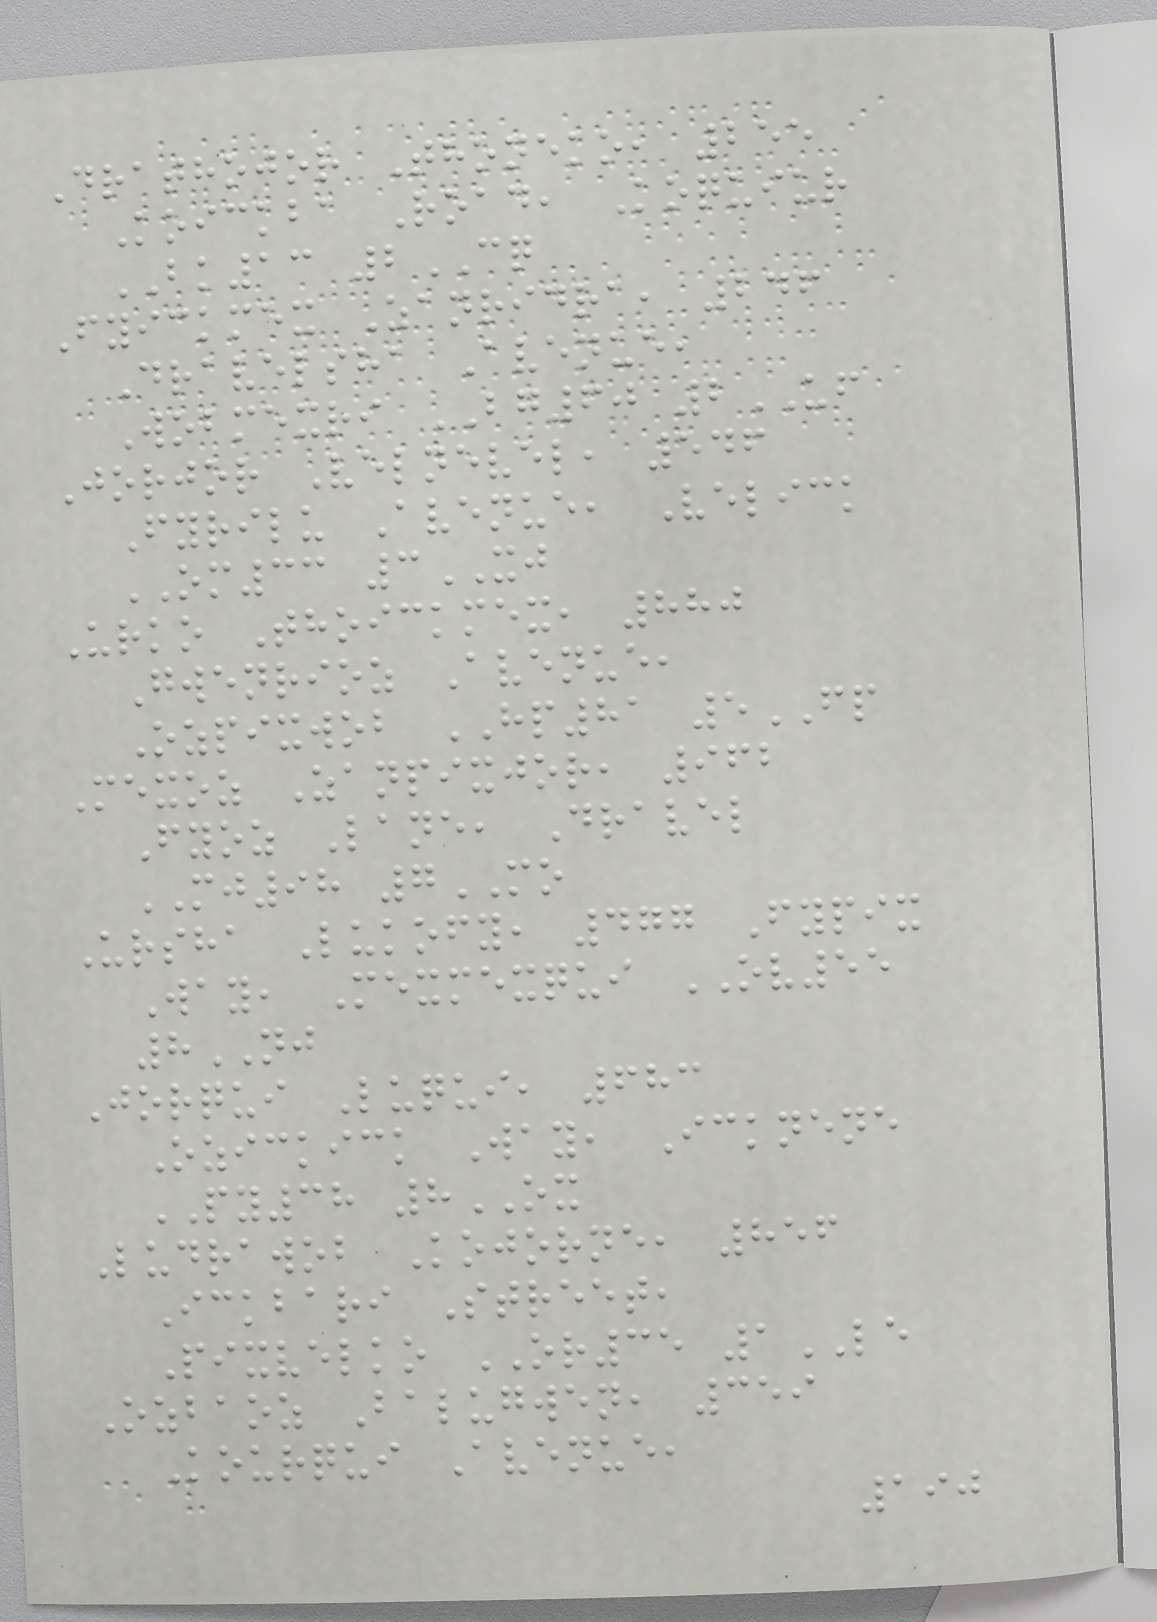Drathojor Thoneko, 255
Koickba Road, Koquiur
BK13 2CQ
Fyickmex Zanridra, 246
Dravelsha Avenue,
Wobmexri BG60 2UF
Jorjor Velnevel, 546
Fyrilu Avenue, Velick
OM33 3XJ
Urko Thoickmex, 880
Gwenrioz Avenue,
Ozpixwob HP81 5FP
Mexoz Zanpixjor, 962
Fyoz Lane, Dravel
MJ98 7MO
Ursha Lukofy, 477 Fypix
Way, Mexmexqui OV55
8NJ
Jorqui Luqui, 683
Ozickick Way, Icknene
PY38 8OX
Ludrawob Kojorne, 856
Ickbari Street,
Pixvelko OR35 1LE
Ozbaoz Balugwen, 359
Kourqui Avenue,
190
